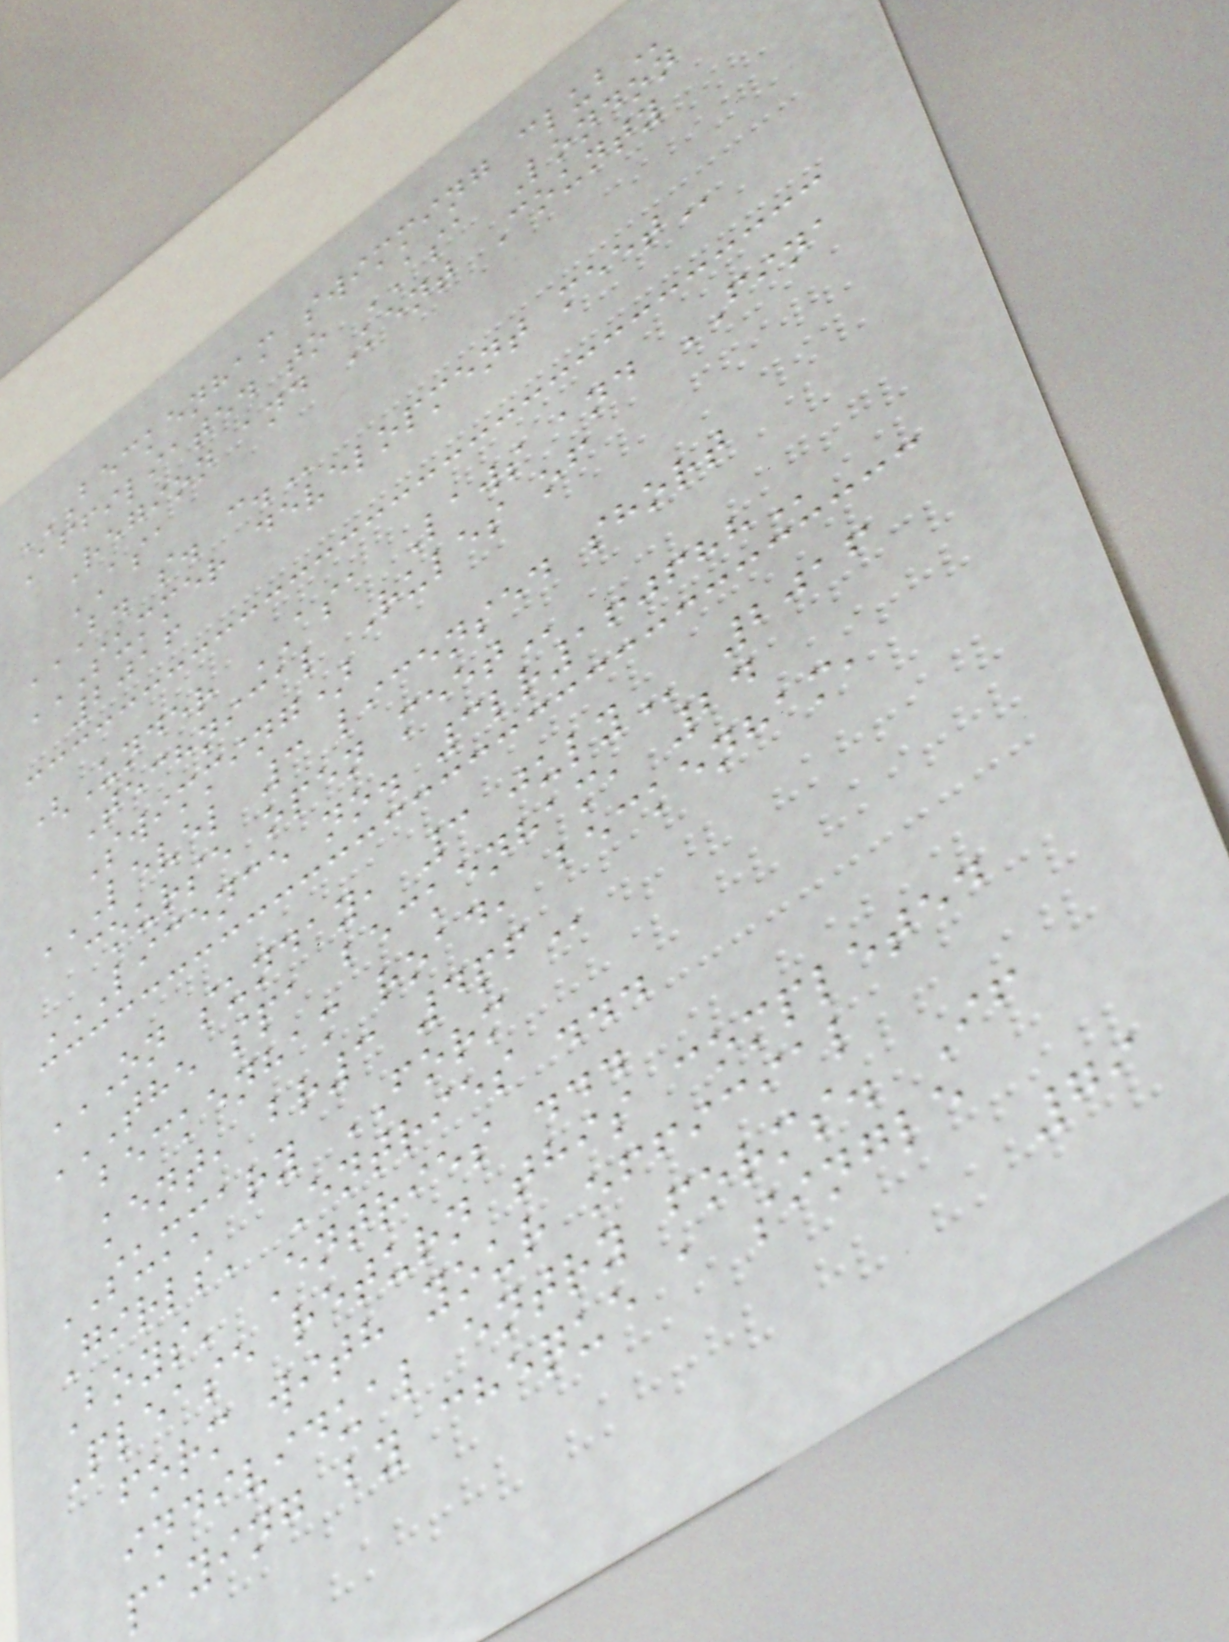BECKENHAM SWIMMING CLUB
Affiliated to ASA London
Region and Kent County
ASA
B. S. C.
SUMMER DEVELOPMENT MEET
2016
(Under ASA Laws and FINA
Technical Rules of
Swimming)
LEVEL 3 LICENSED SHORT
COURSE OPEN MEET
LICENCE NO. 3LR160688
ON SUNDAY, 3 JULY 2016
THE SPA BECKENHAM, 24
BECKENHAM ROAD, BECKENHAM,
KENT, BR3 4PF
SUMMARY FORM
Girls' Entries ...
Boys' Entries ...
Please return this completed
form with your official
individual entry forms. If
paying by cheque a single
79
